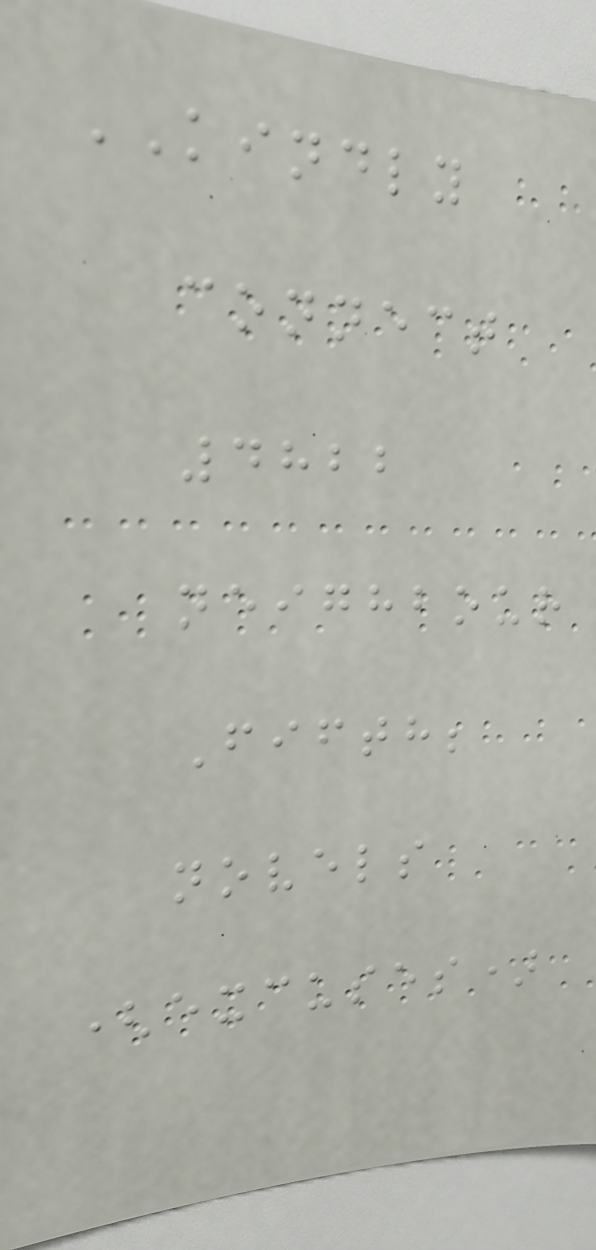KINDLY
connect
4822
neighbour
Fifth;
novels
(excuses)
